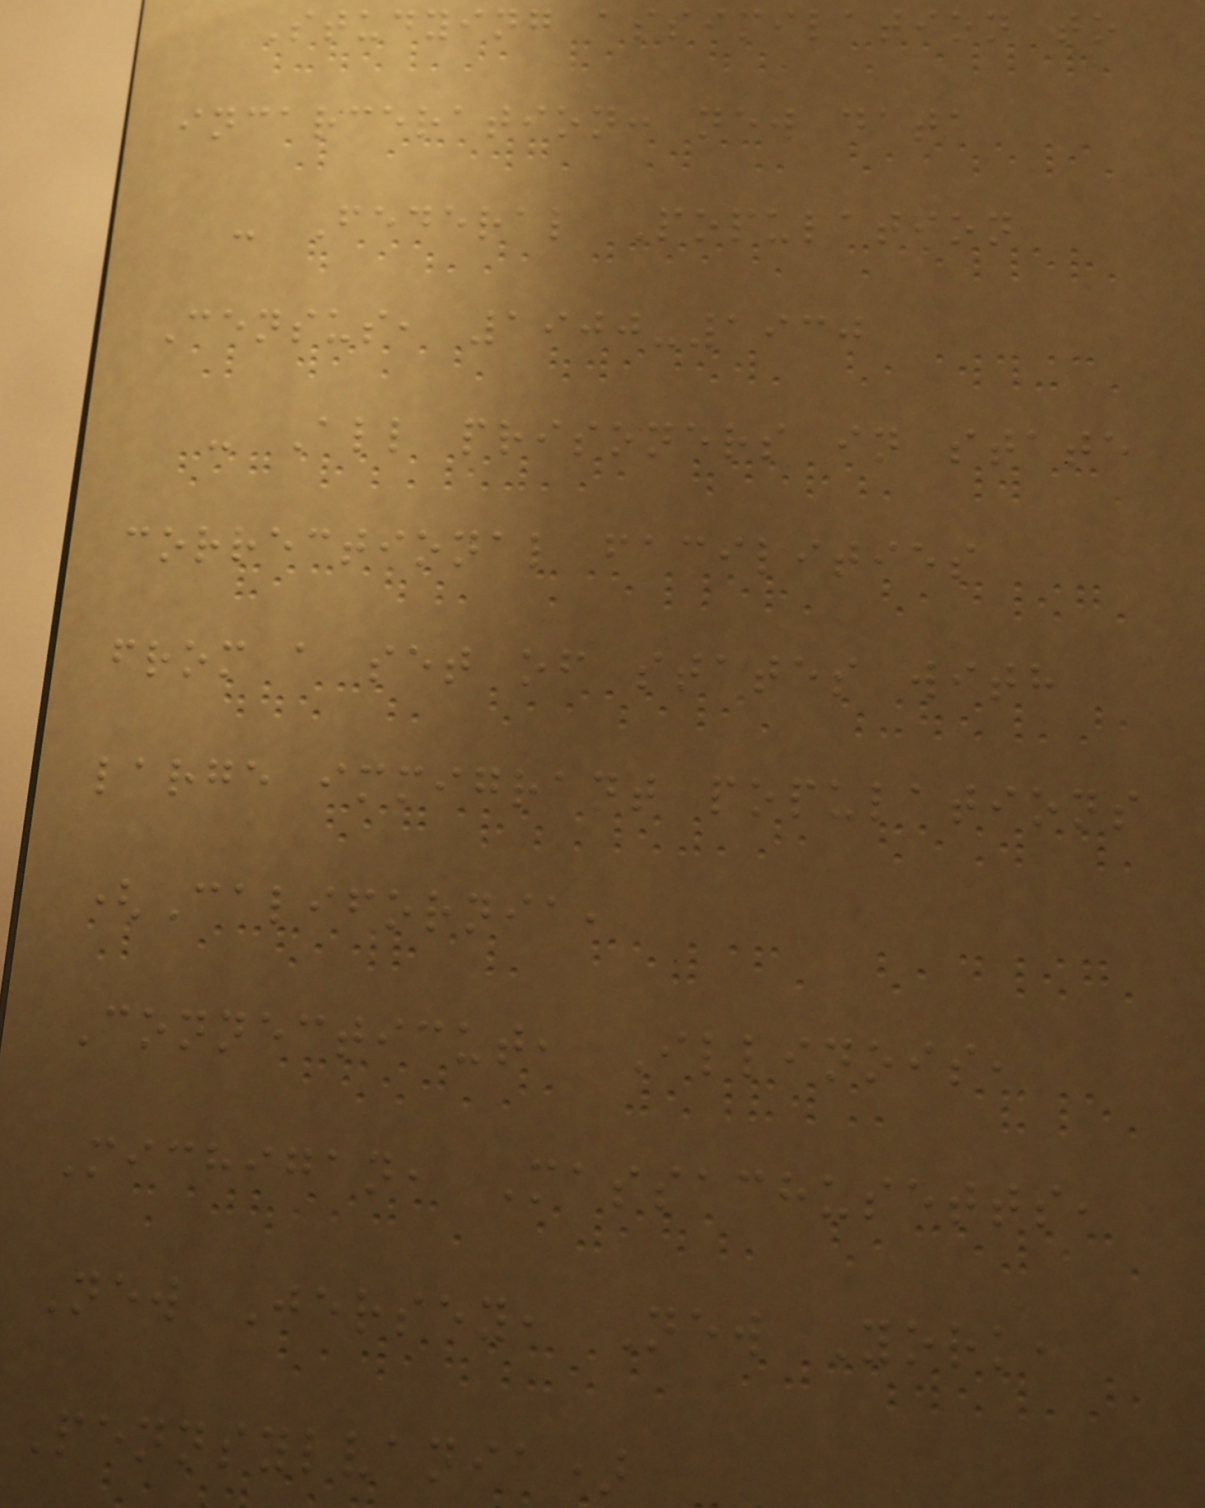Studying assimilation to
incarceration: new data
- Federal Population
Census, 1900-1930
- All prisoners in state
correctional facilities
from a set of states with
large immigrant populations
(California,
Connecticut, Illinois,
Michigan, Massachusetts,
New Jersey, New York,
Pennsylvania)
